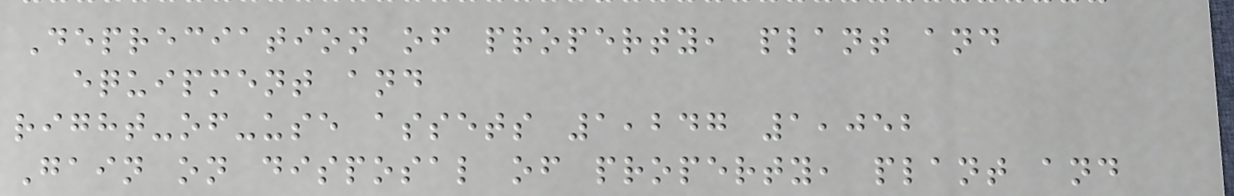Depreciation of property, plant and
equipment and
right-of-use assets 1,247 1,052
Gain on disposal of property, plant and
